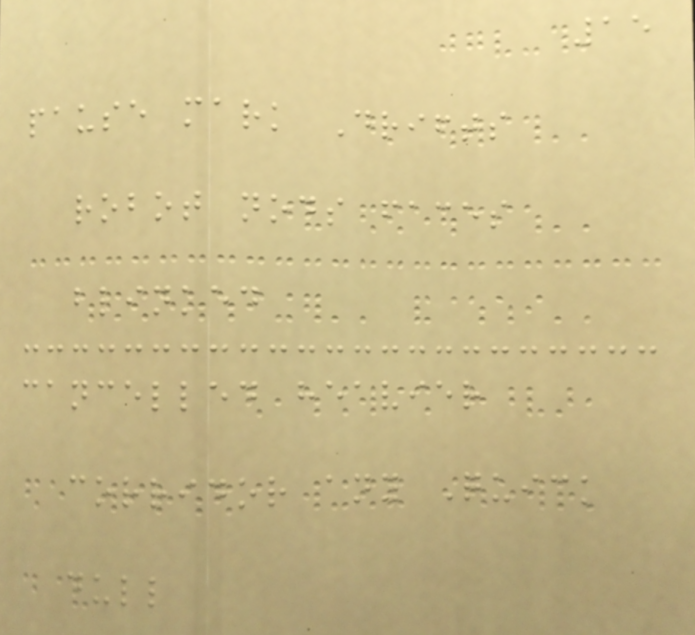15
pause mark Drifts
robot nods faces
blinked
cancelled heavier
corridor any Quick
dull
